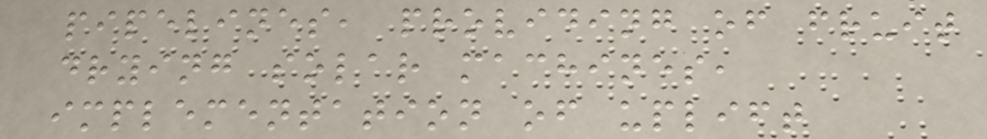pipelines, providing of fruit
drying solar machines,
implementation of uplift
